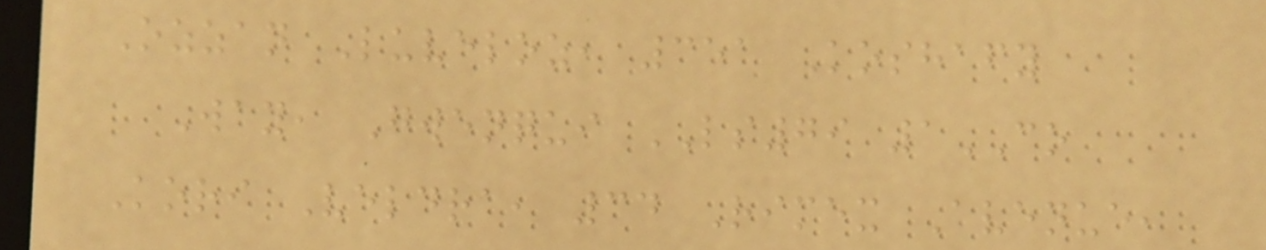Ozzan Luveloz, 351 Koshafy
Way, Gwenqui LS79 1CO
Kori Veldra, 34 Rimex Avenue,
